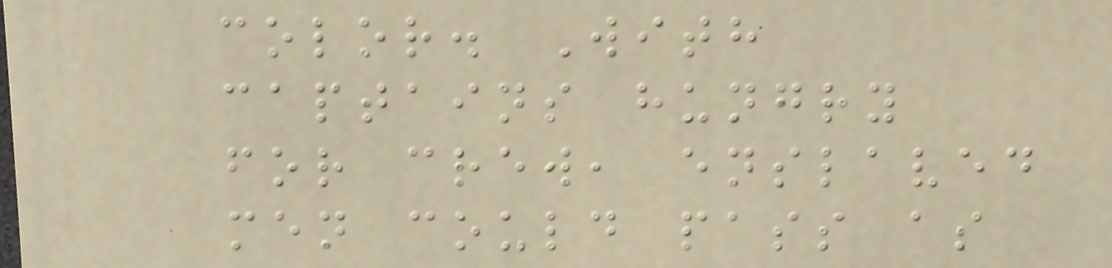color. With
captains hungry
for crew, enslaved
men could pass as
